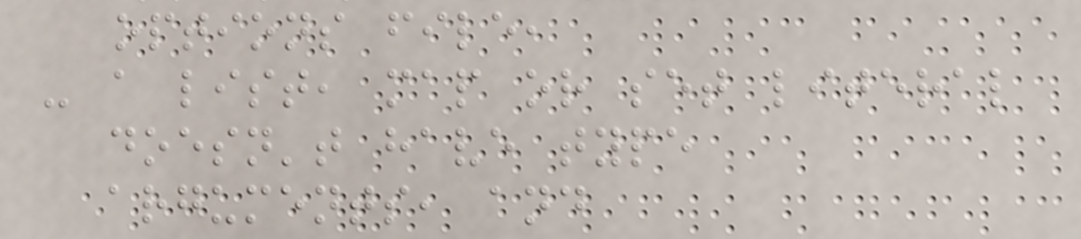options file,
- a list, map or set literal
doesn't have type
arguments, and
